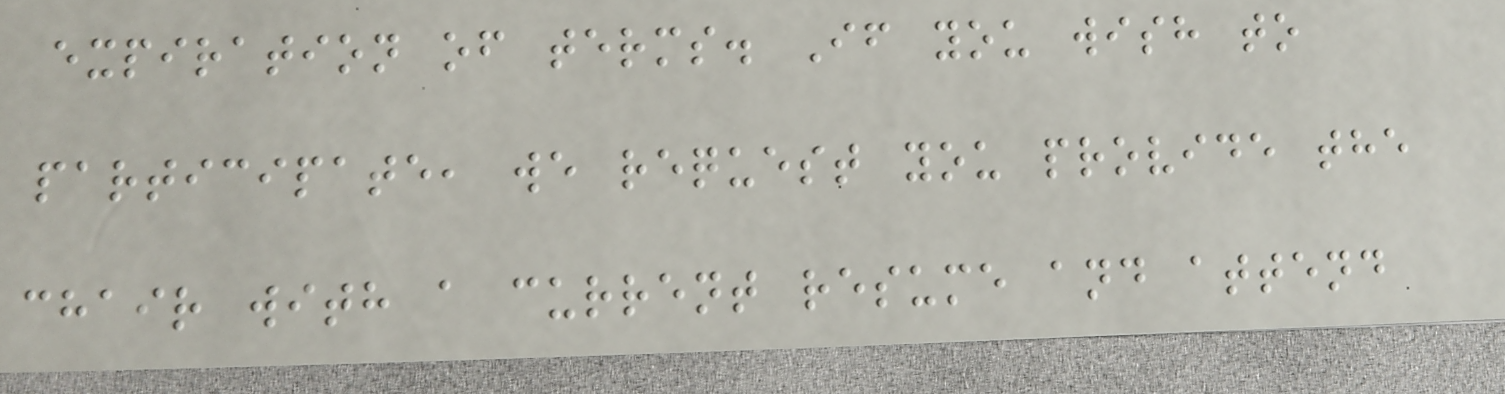expiration of terms. If you wish to
participate, we request you provide the
chair with a current resume and attend
